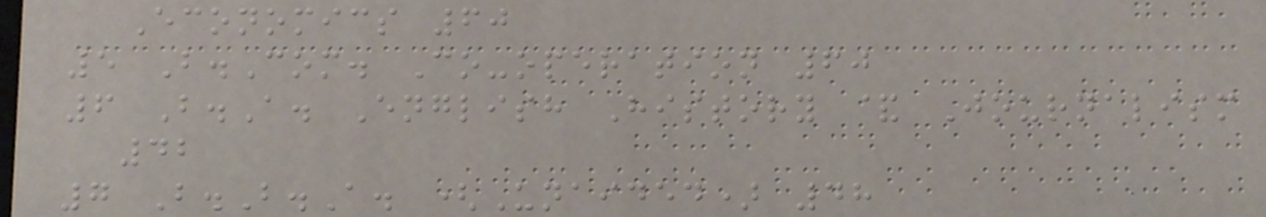Economics 60
5 B.Com. Co-operation 60
6 B.A. English History & Journalism
42
7 B.B.A. (Unaided) 48
